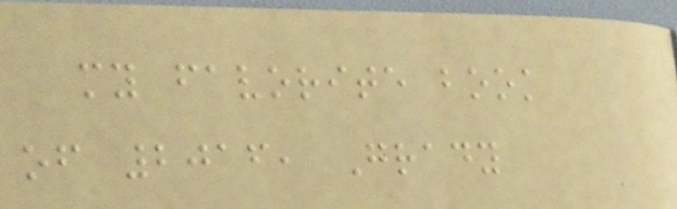my favorite book
of 2016, Grady
